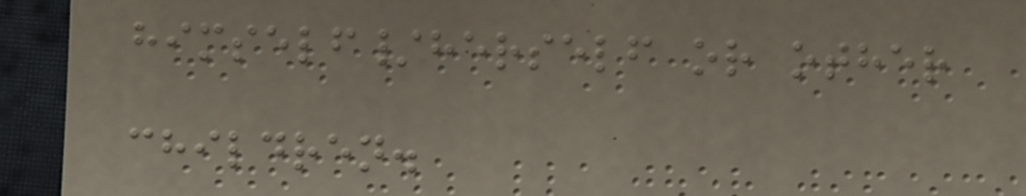himself/herself or other
children.
